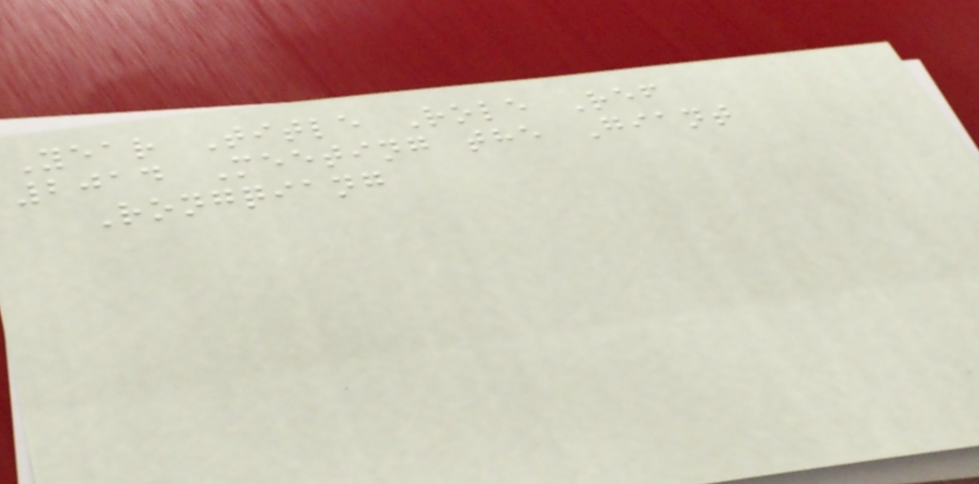Year Title Role Ref
2014 Meeting the Giant
Rongqiang
